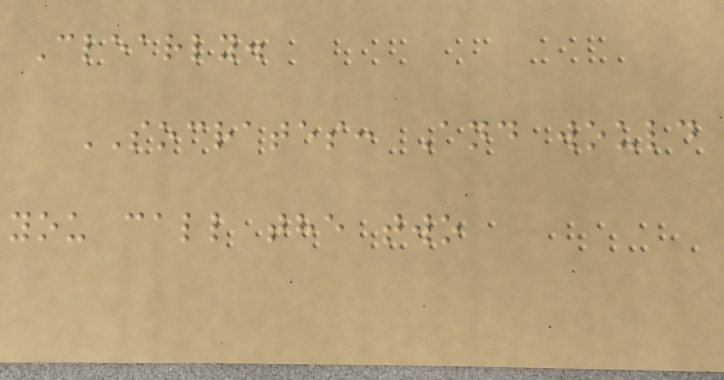Clearly.
SOCRATES: And would
you call the two
